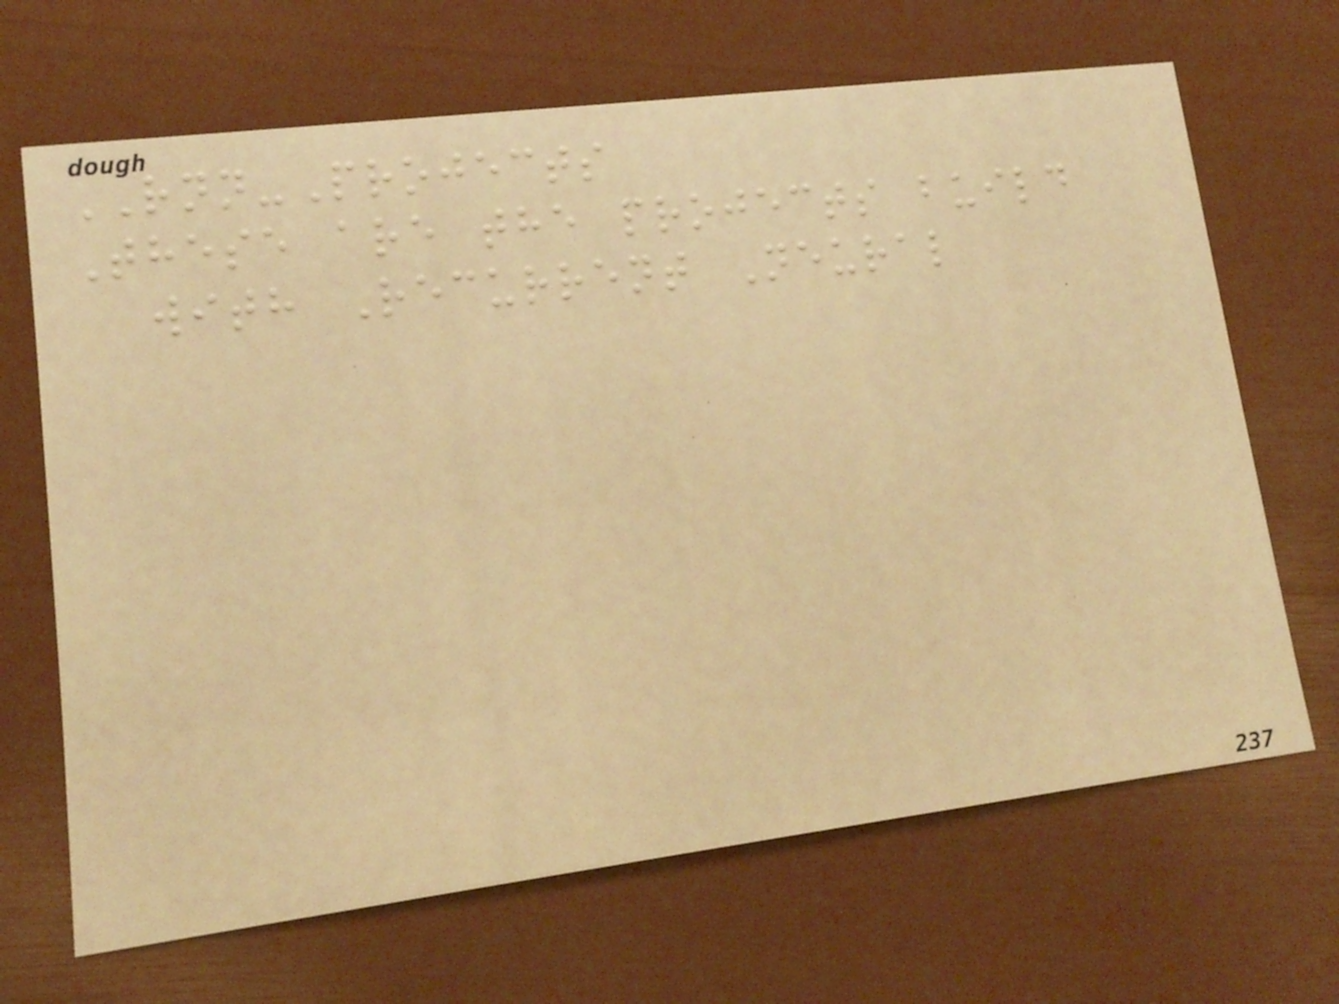RNN-Projects
These are the projects build
with Recurrent Neural
